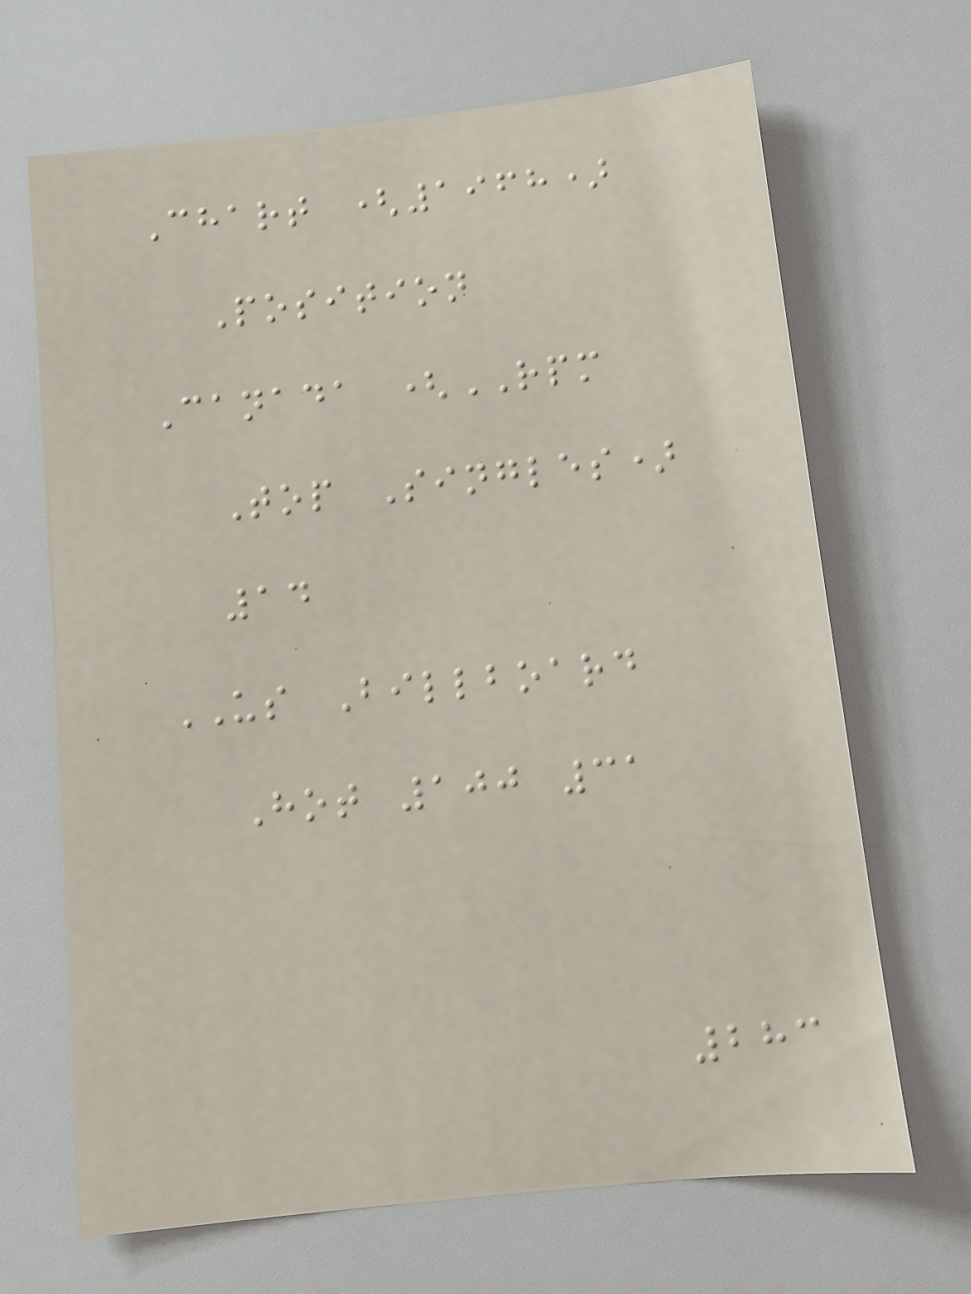Chart (1968)
Position
Canada (RPM
Top Singles)
14
US Billboard
Hot 100 31
283
